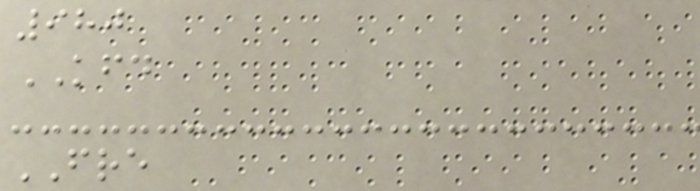980
KFD
FRE
